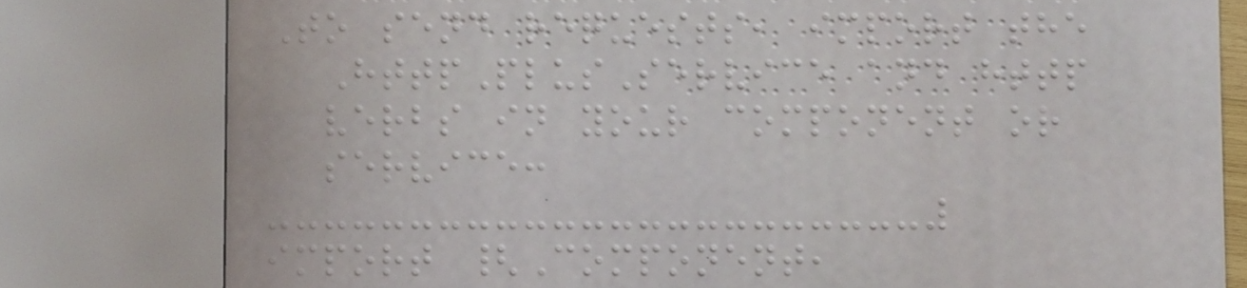To send requests, import the
HttpPlusService and http
verbs in your component or
service:
import {Component,
